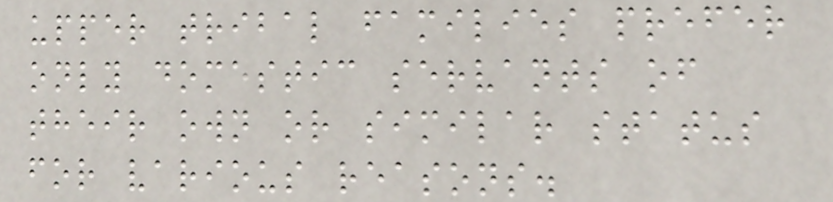upper tribal families prefer
only domestic servants of
their own or similar status
for various reasons.
